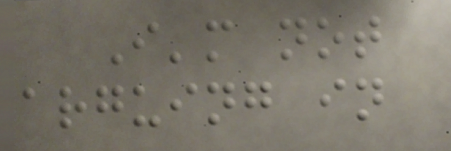I'm not
arguing in
